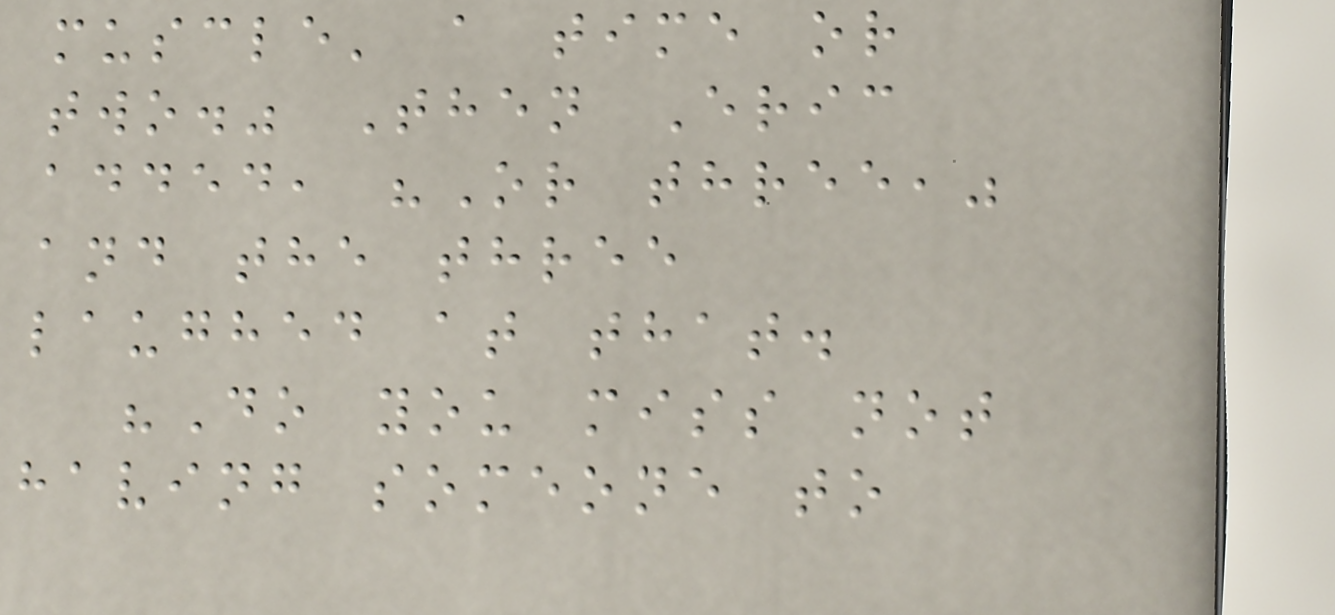muscle' a time or
two." Then Eric
added, "Or three,"
and the three
laughed at that.
"Do you miss not
having someone to
